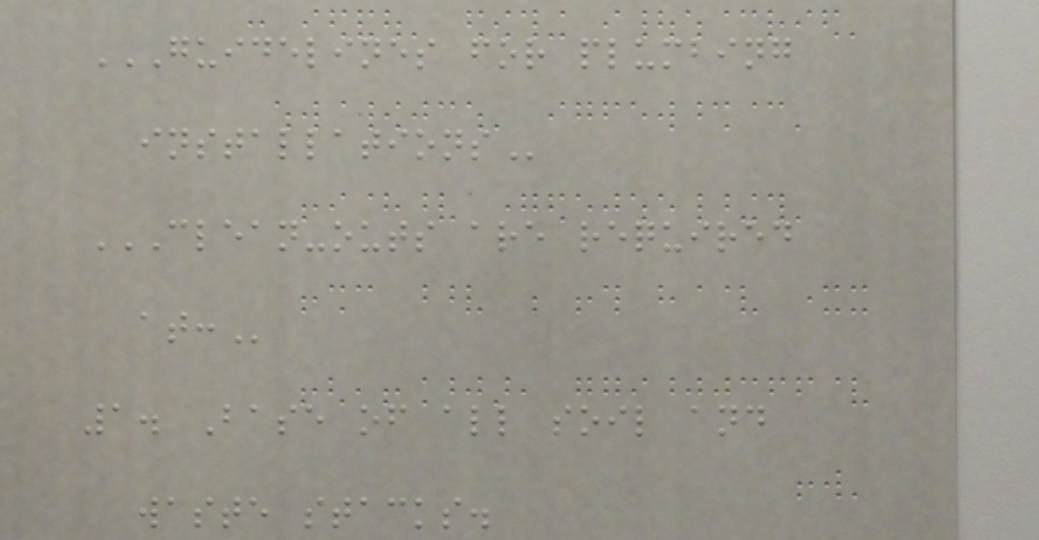GUIDELINES FOR PLUMBING
INSTALLATIONS
CLEAN-OUTS ARE REQUIRED
AT:
1. Base of all soil and
waste stacks.
